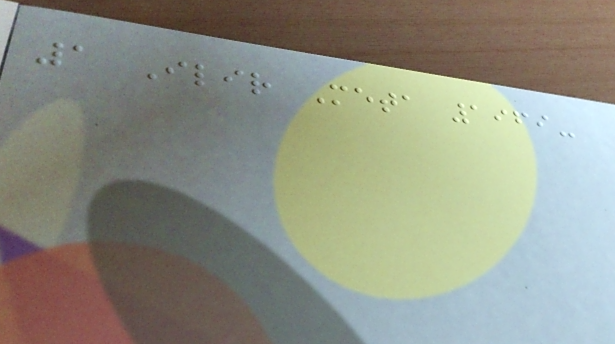1 Ilir Meta 1969-
